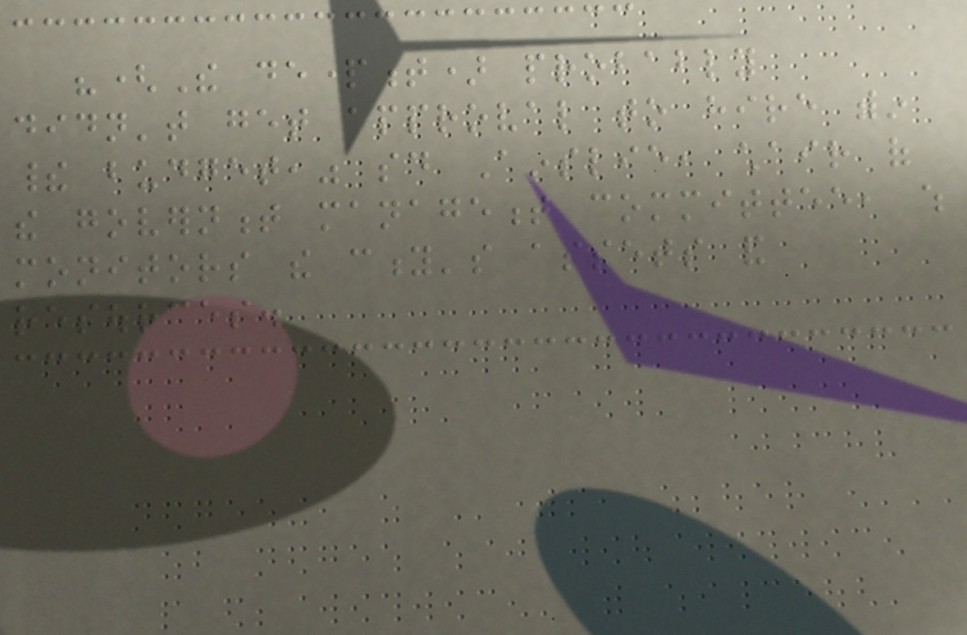"(The department) probably
didn't get approval to hire within
their budget," said Ainslie, chair of
the government management committee, which
monitors the city's assets and
resources.
